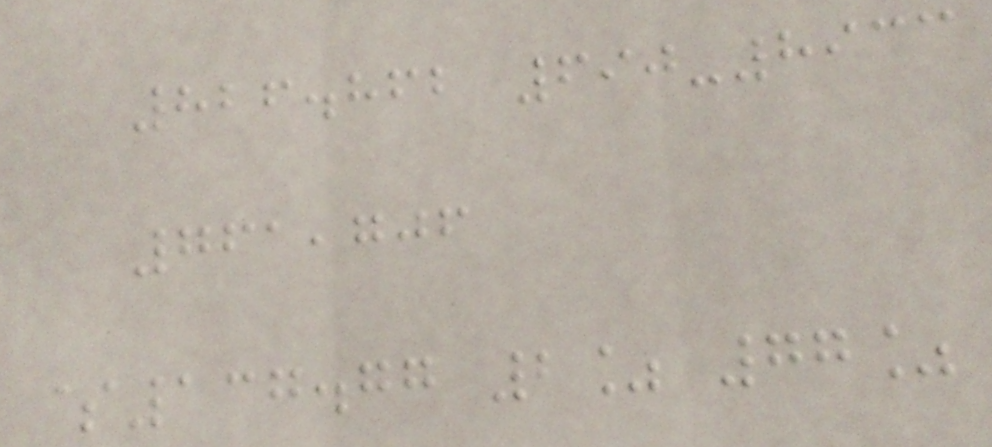826.862 690-8933
761,706
$137.77 2% 77%
